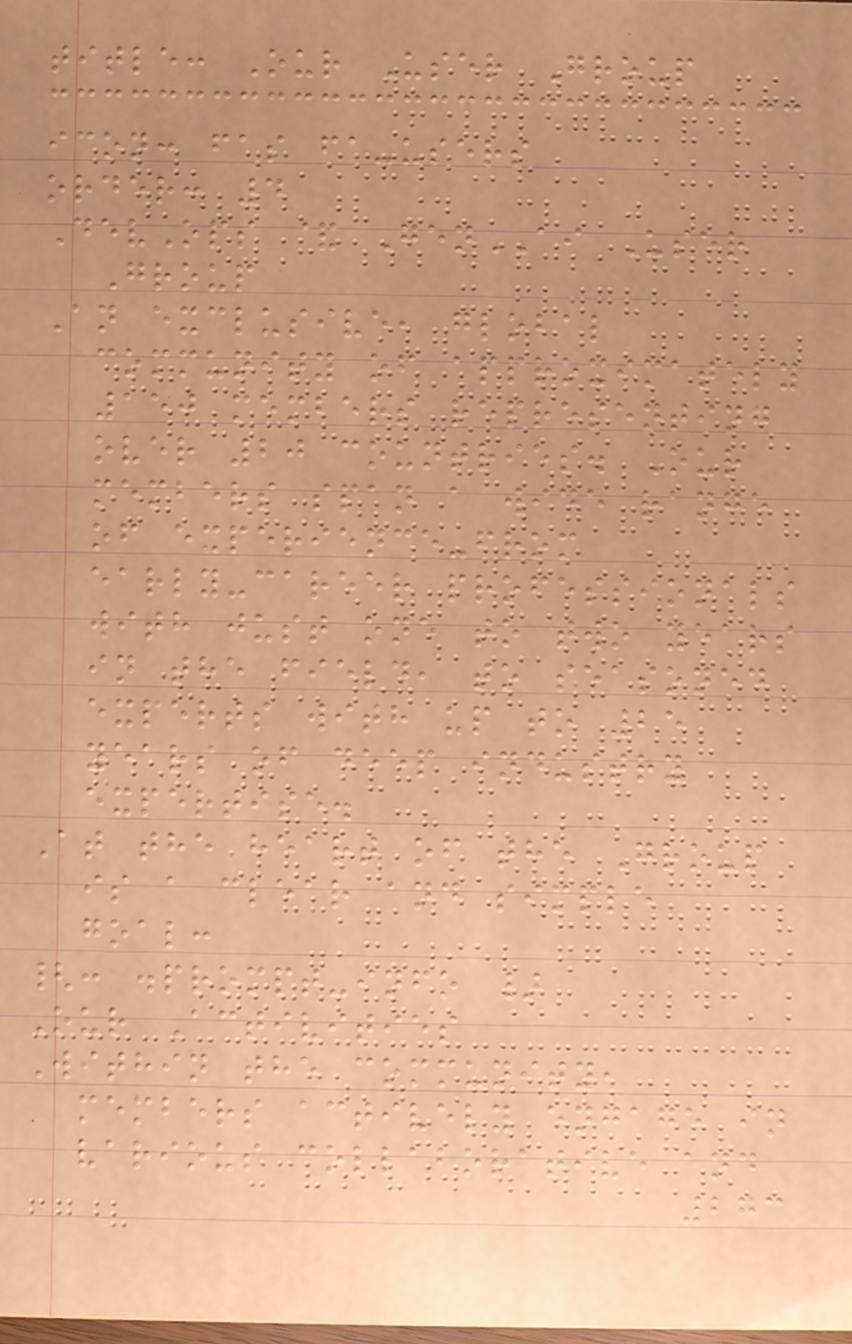title: Our User Group
icon: fas fa-users
order: 4
DevOps & GenAI User
Group
An exclusive, global
community of approximately
150 members representing
over 20 countries. Our
members span a wide range
of experience-from
early-career professionals
with just one to two years
in the field, to seasoned
experts with up to 25
years of deep industry
expertise.
At the heart of the Group
is a clear and simple
goal:
{: .prompt-info }
Our Activities
Within the community,
members actively engage in
various collaborative and
273
